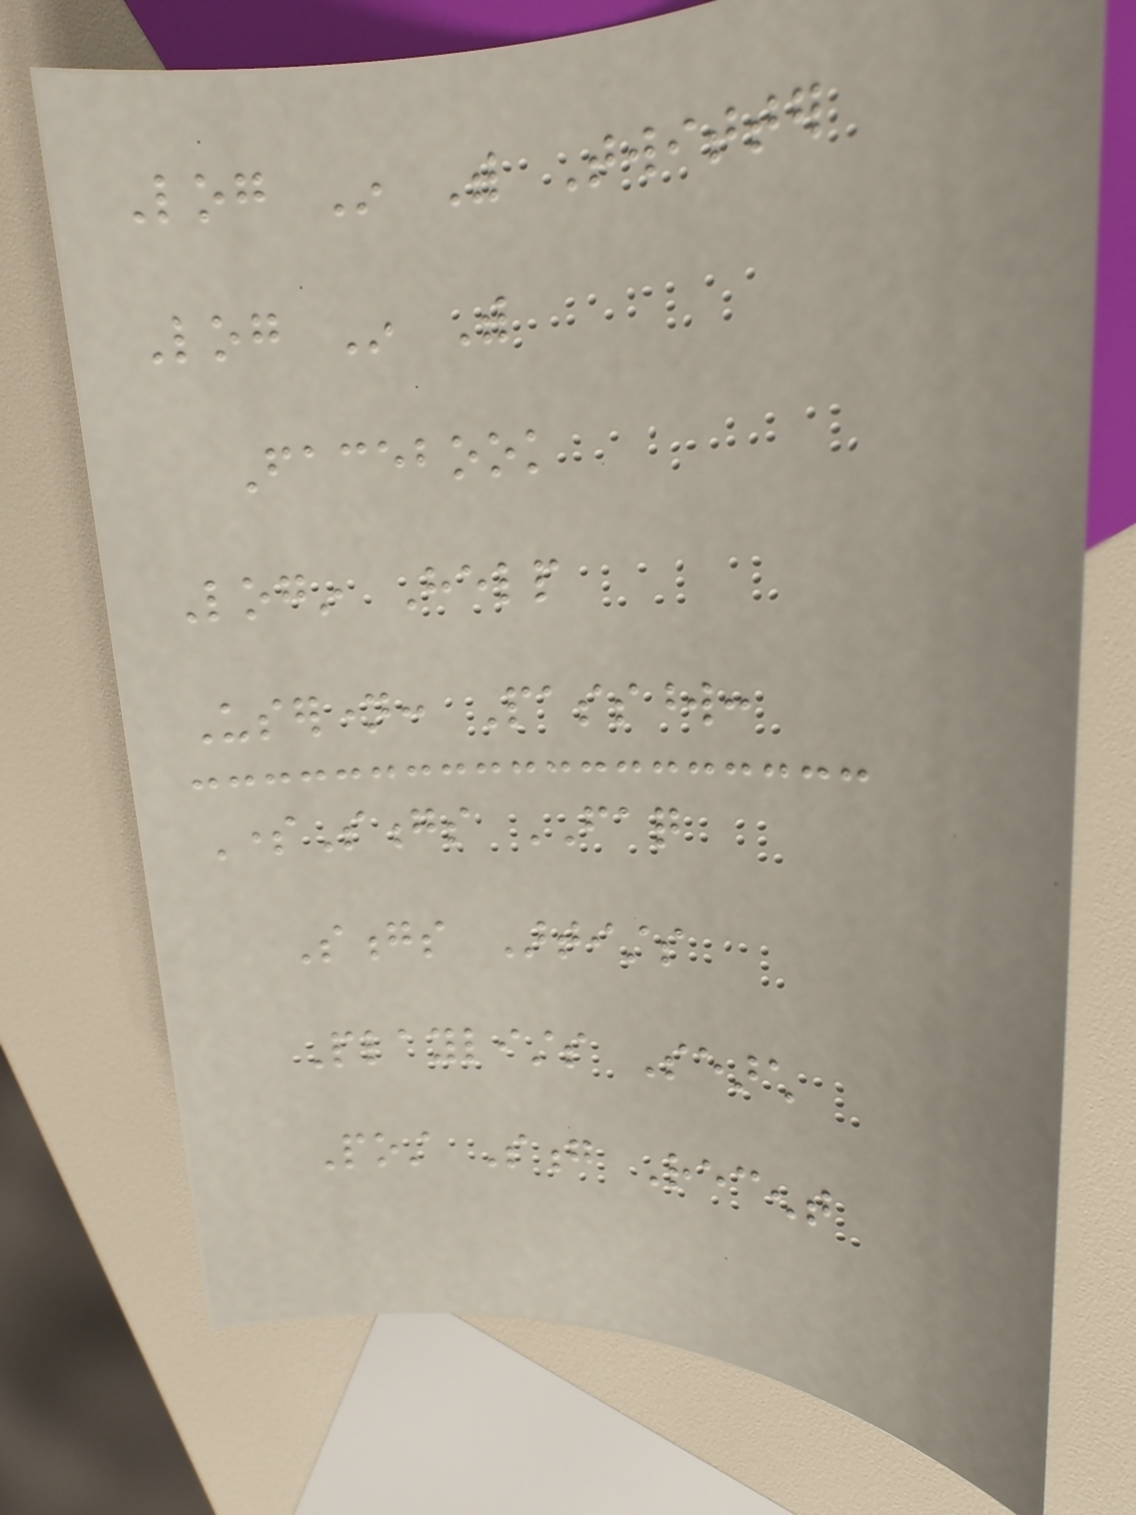Log In With Twitter
Log In With
Facebook
Login Help
Username: Password:
SomeSongs FAQ
Songs Artists
Playlists Search
Post Song Recent
